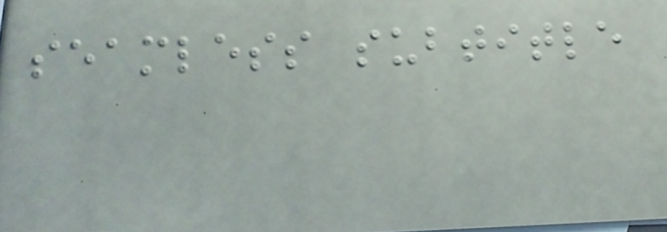seamless subtitle
